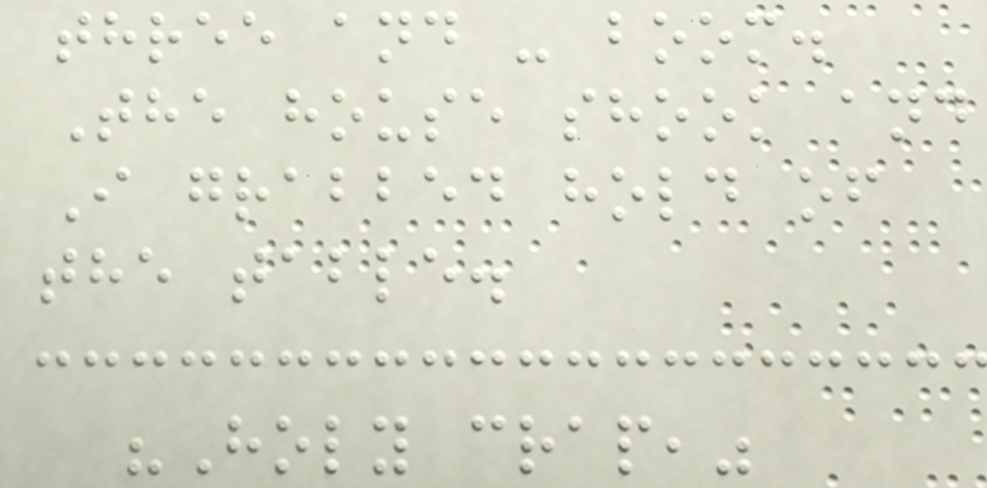three and - boom.
The house shook and
I grabbed hold of
the table.
"Holy crap,"
